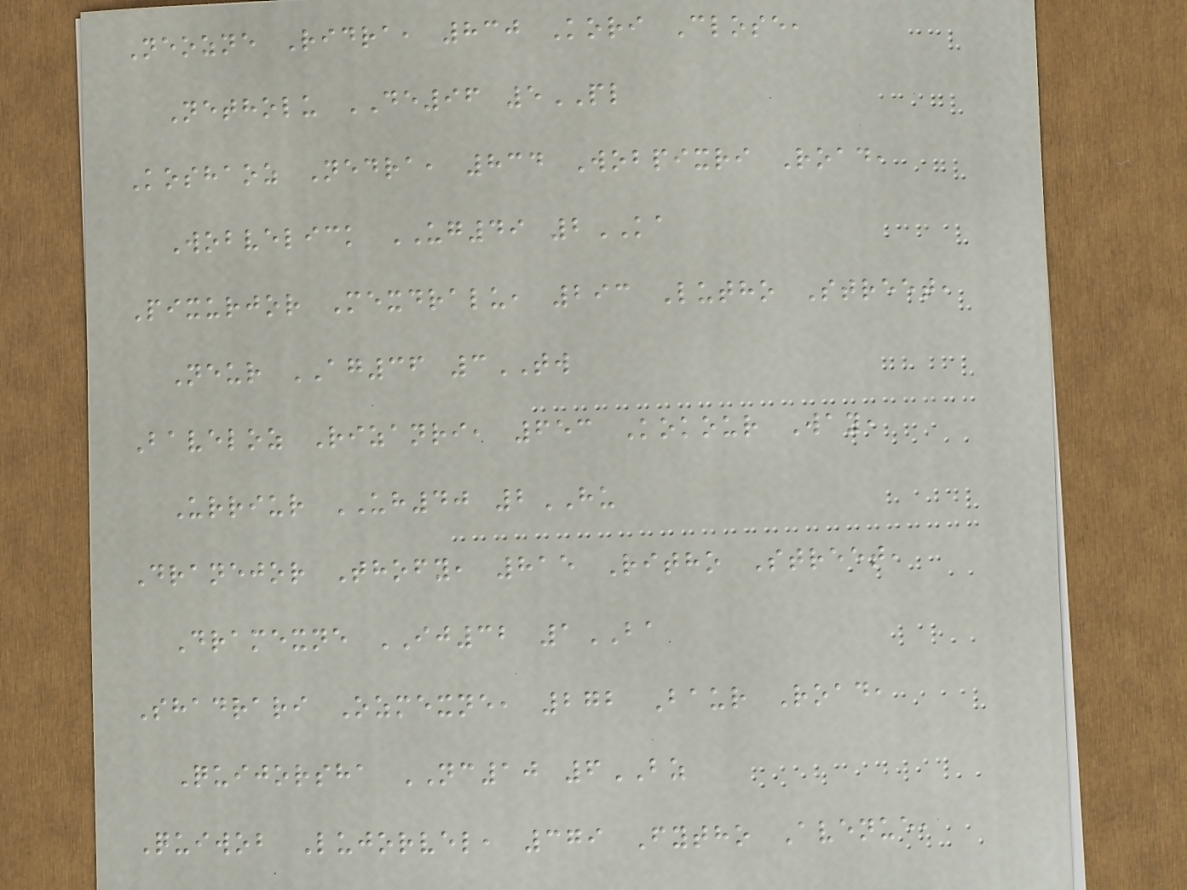Neozne Ridra, 830 Kori Close,
Netholu DE96 5PL
Koshaoz Nedra, 834 Wobpixri Road,
Wobvelick UG49 2KA
Pixurjor Mexdralu, 293 Lutho Street,
Neur AG36 3TW
Baveloz Rizanri, 653 Kokour Way,
Urriur UH40 2HU
Dranejor Thofy, 815 Ritho Street,
Dramexne IJ32 1BA
Shadrari Ozmexne, 272 Baur Road,
Quijorsha NC10 6BZ
Quiwob Lujorvel, 379 Fytho Avenue,
